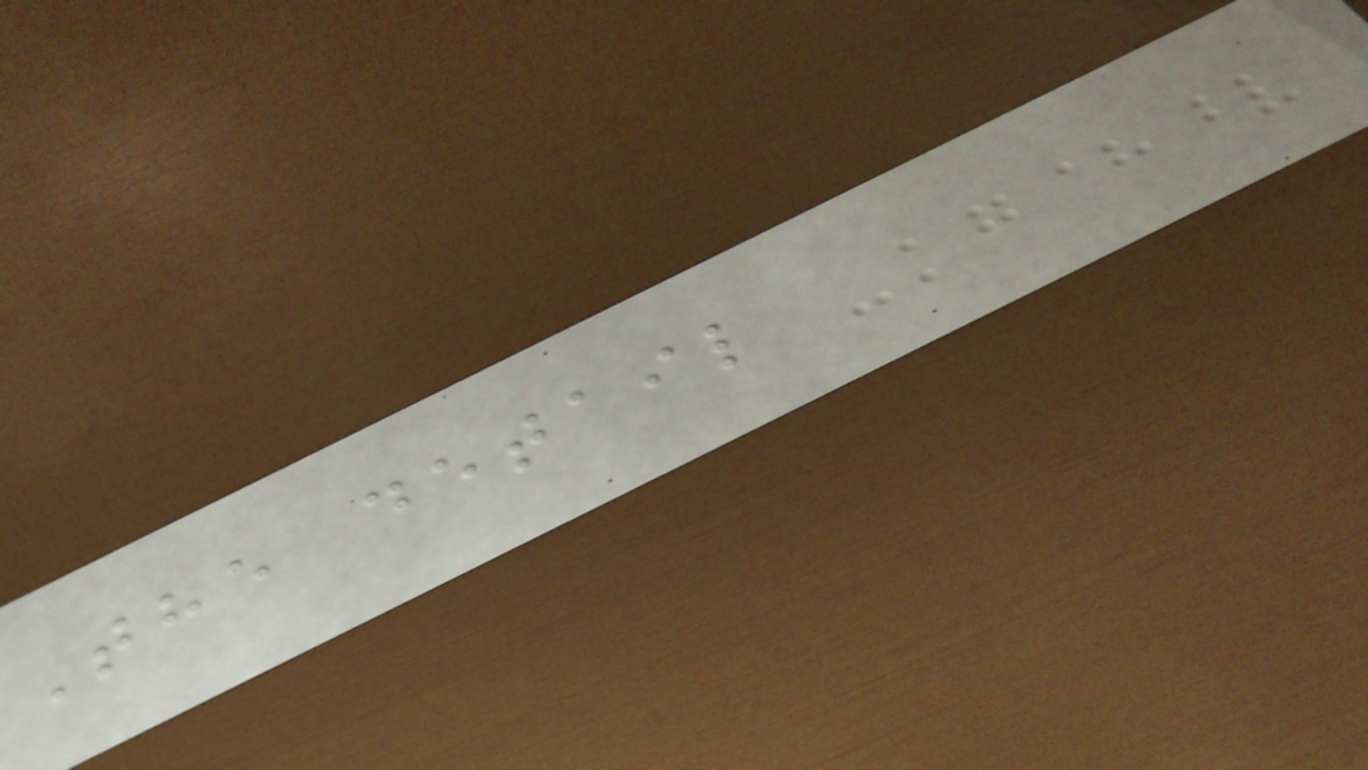The detail
